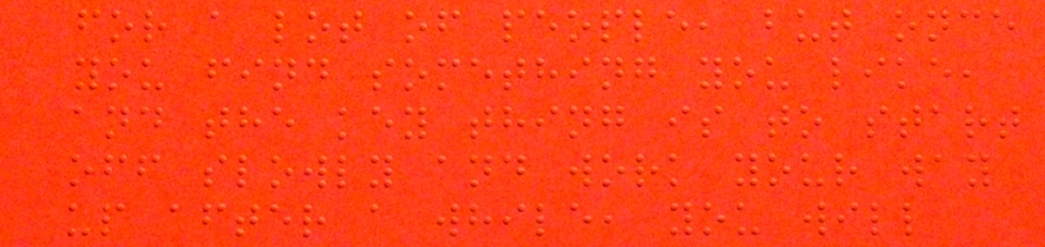for a lot of people, but once
you find something you like,
and the key thing is to start
off slowly and work your way
up after a while, you will
